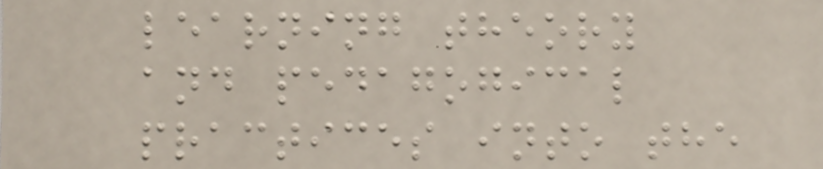learning theory
and pedagogical
practices into the
